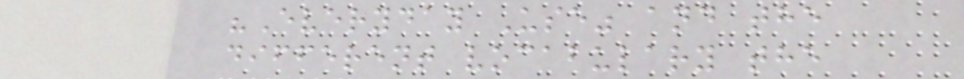"Everyday Use" and the
different vocabulary the
